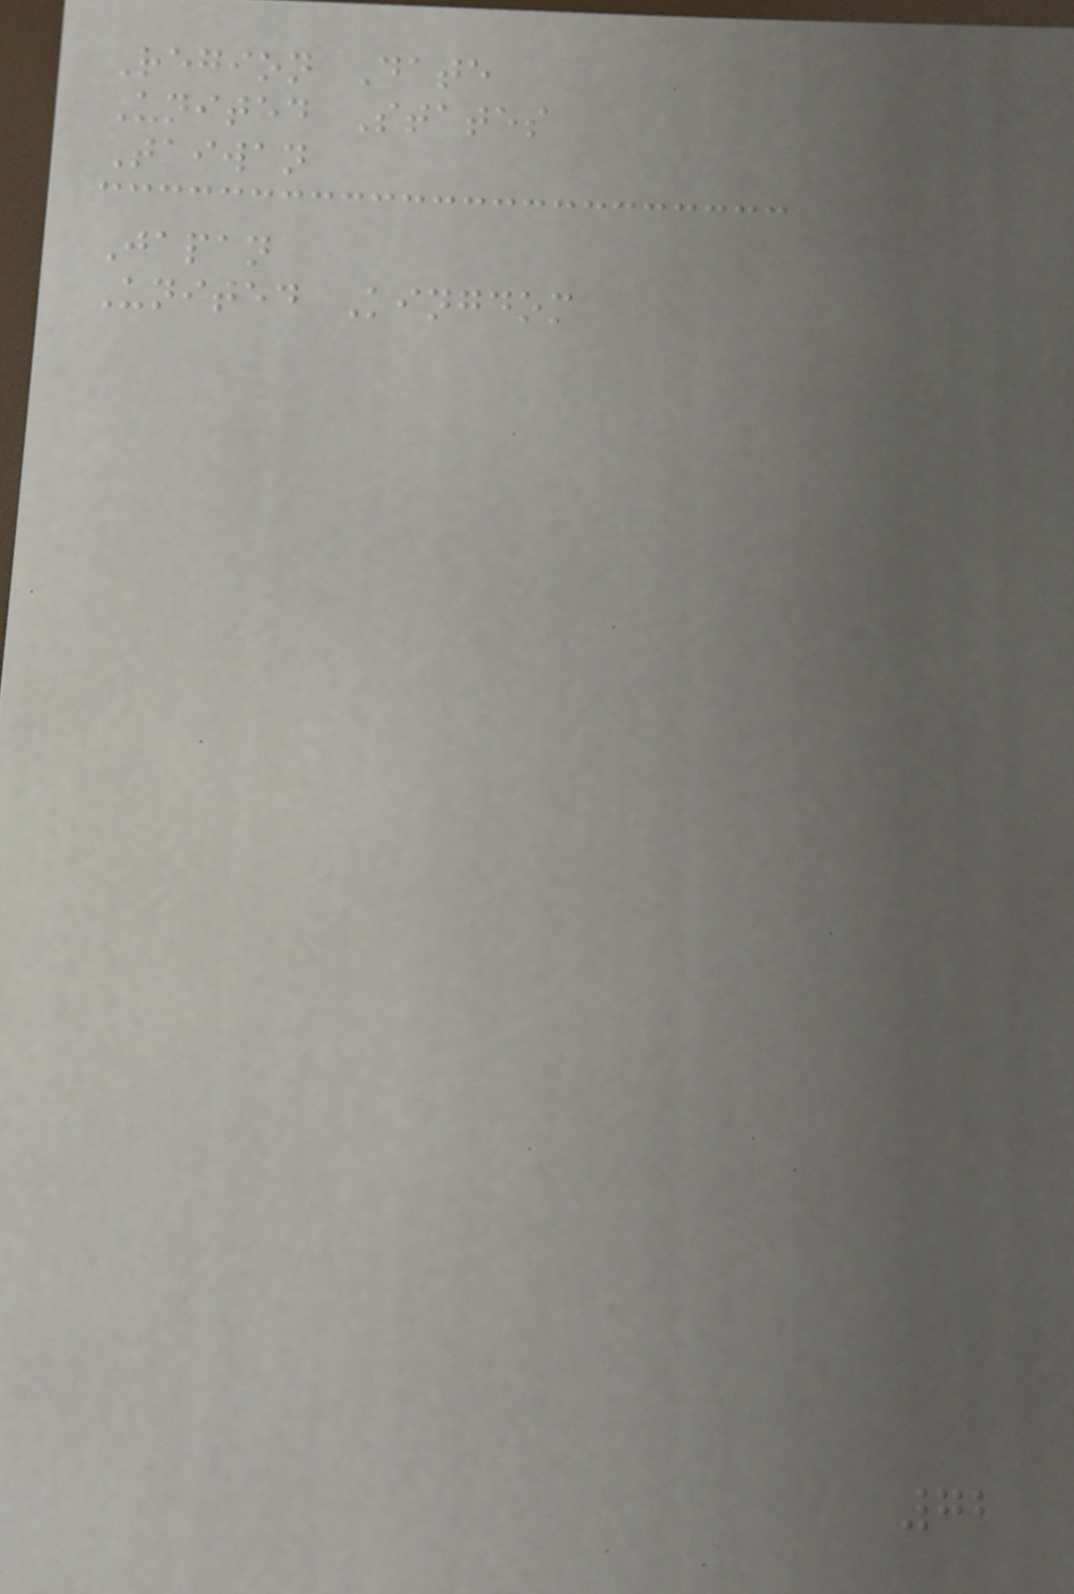Region Date
United States
Taiwan
Japan
United Kingdom
72
